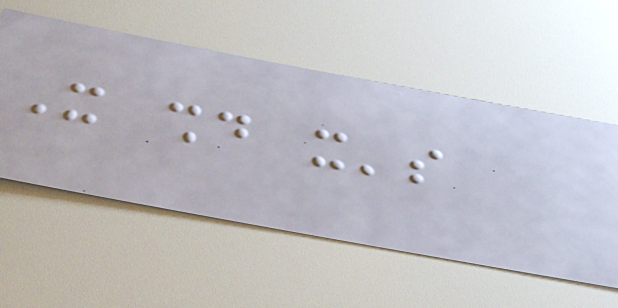It should it's
